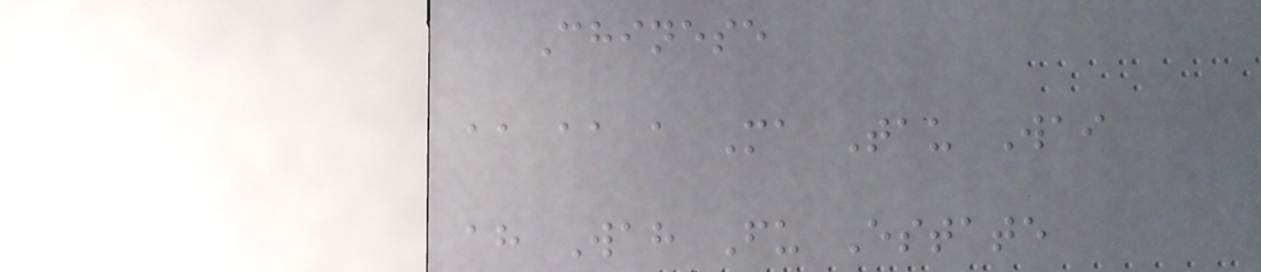Chinese
aa aa a Ma Tau Wai
ah Wah Fu Estate
